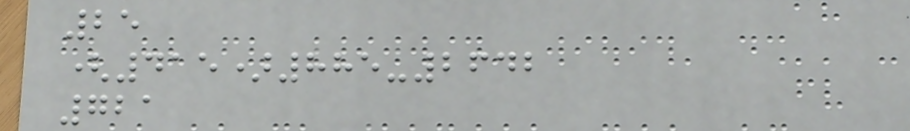25
(415)885-2642
721
